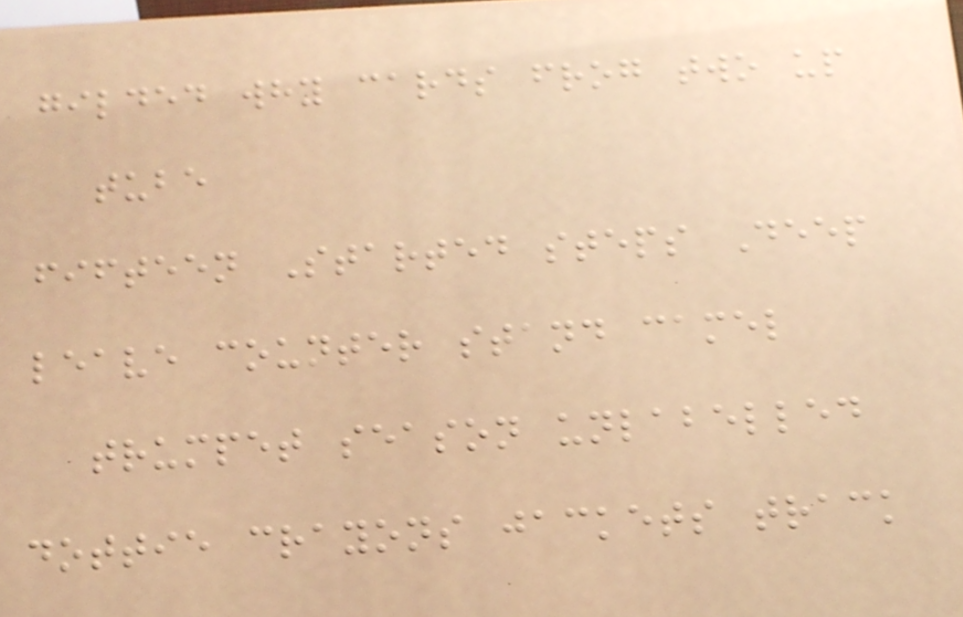gilded why cards frog two up
tube
fifteen Started steps Deep
leave counter stand camel
trumpet season unlabelled
dottie crayons jackets track
